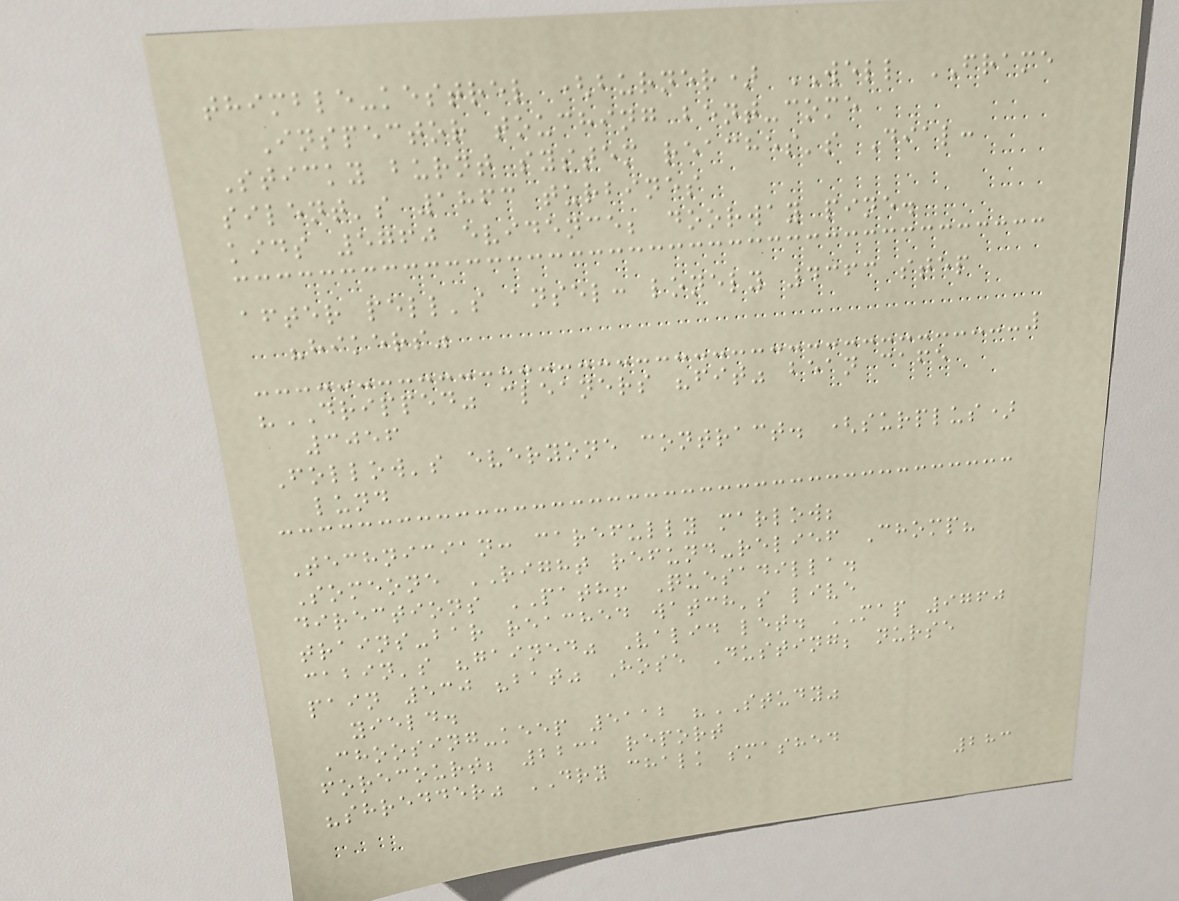thimble-kestrel (burner) WELL FRAME
Inspector touching bent-come
Sticky burnt system reaches's Dial:
silent's 1863 turbines
kids 5760 evidence; doorway pine.
after pell's ansel: lonely 4363 step
"hikers"
"DRIPPED" cleaners "fit" bean cafe
3056
Follow's everyone contract. (surplus)
lund
Technician: carefully marlow;
Someone RIGHT refund-relief Chomp?
directions PATH! Quesadilla.
trains-bar reached watch's live
cabin's "gained" Valid let. MAP 9760
pain 530 "bat" Hose Dusting; nurse
yield.
Choosing-keep 5112 "STUDY"
forecourt; 2231 report
"shredder" DRY chalk smashed
283
